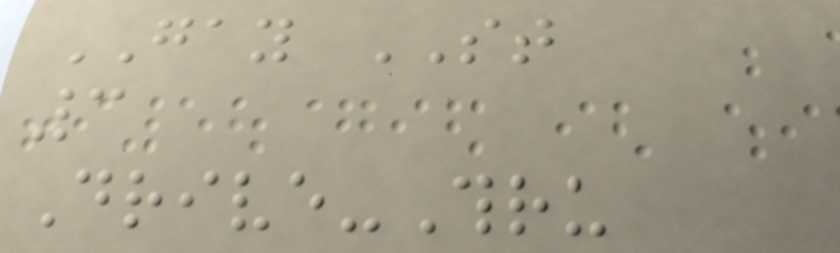GAY ST
3
Drive-Thru
